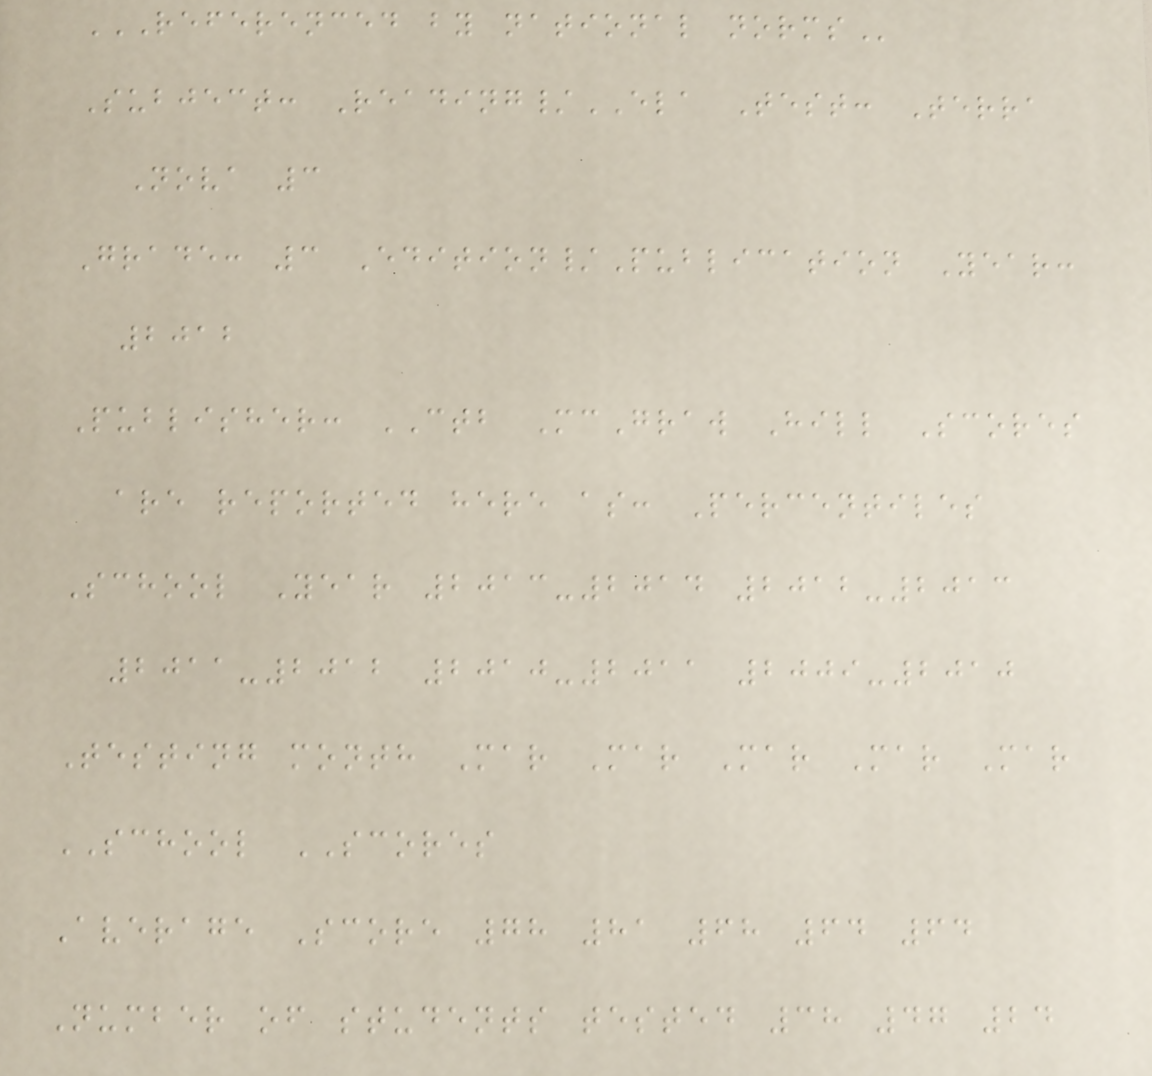REFERENCED BY NATIONAL NORMS
Subject: Reading/ELA Test: Terra
Nova 3
Grade: 3 Edition/Publication Year:
2012
Publisher: CTB McGraw Hill Scores
are reported here as: Percentiles
School Year 2013-2014 2012-2013
2011-2012 2010-2011 2009-2010
Testing month Mar Mar Mar Mar Mar
SCHOOL SCORES
Average Score 78 81 68 64 64
Number of students tested 38 47 24
